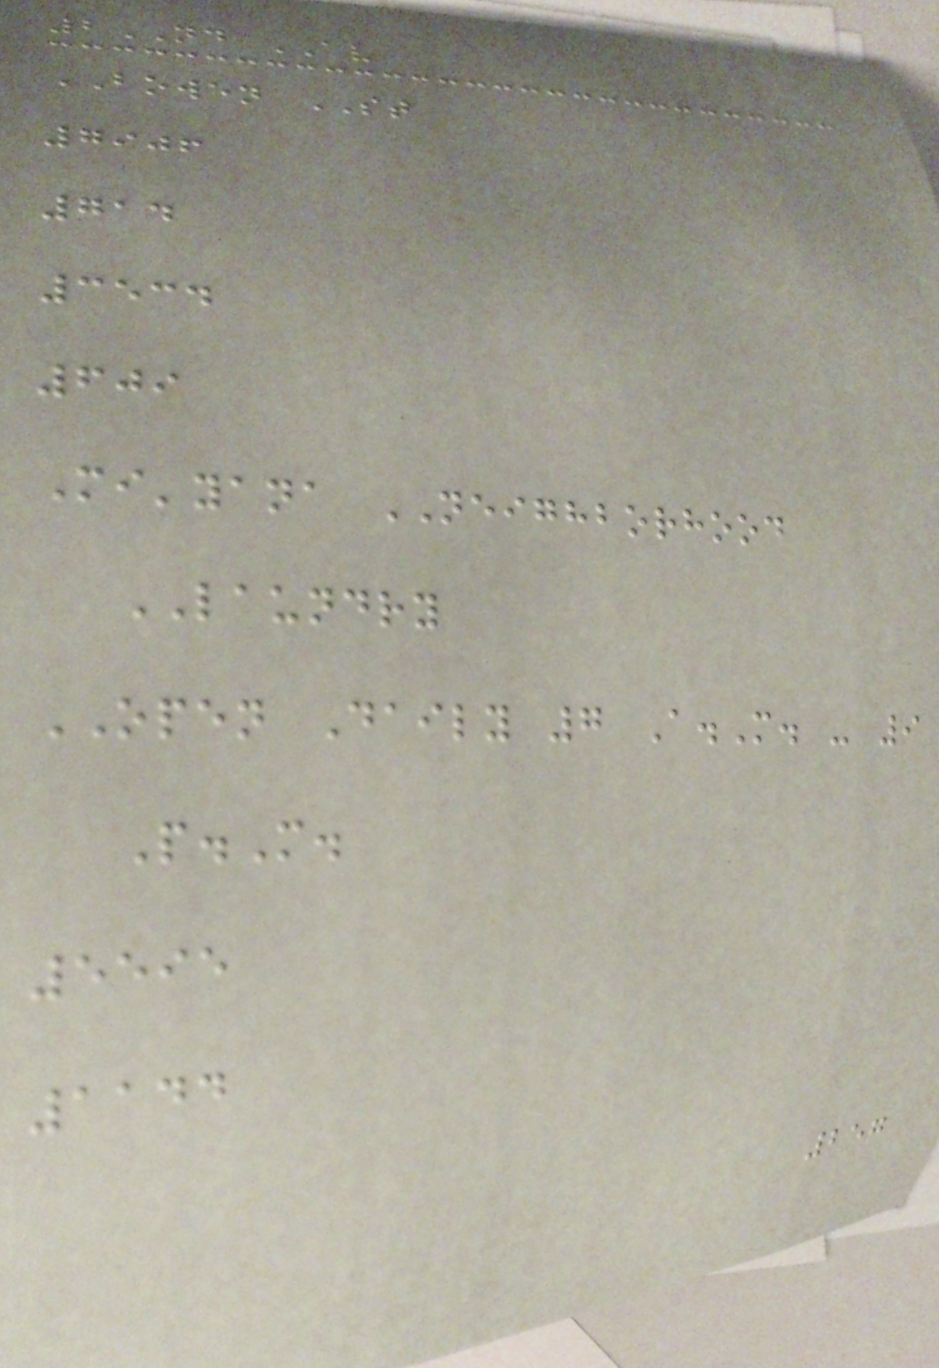2ND AV
BOWEN ST
7906
714
3534
609
Mi'yana NEIGHBORHOOD
LAUNDRY
OPEN Daily 7 A.M. - 9
P.M.
5595
1144
257
